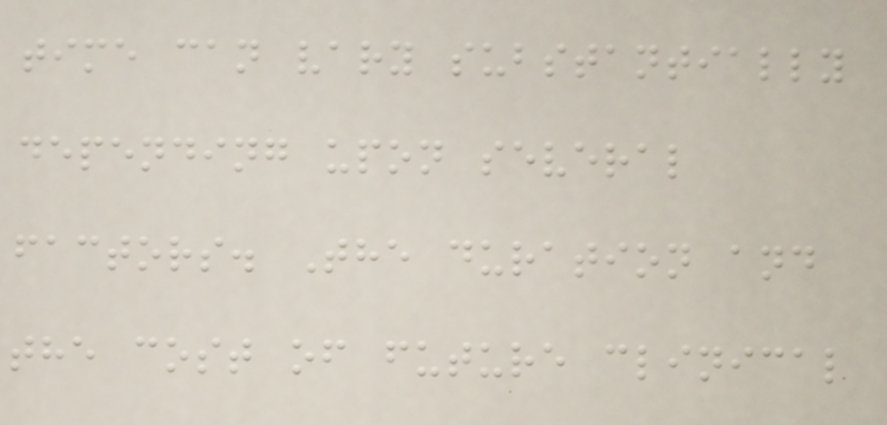time can vary substantially
depending upon several
factors. The duration and
the cost of future clinical
